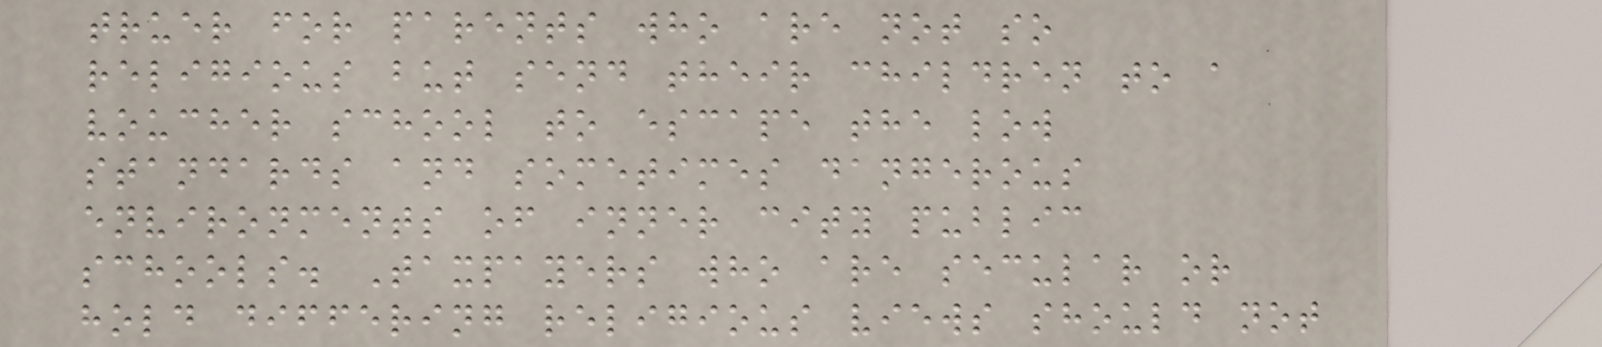truer for parents who are not so
religious but send their children to a
voucher school to escape the low
standards and sometimes dangerous
environments of inner city public
schools. Taxpayers who are secular or
hold differing religious views should not
